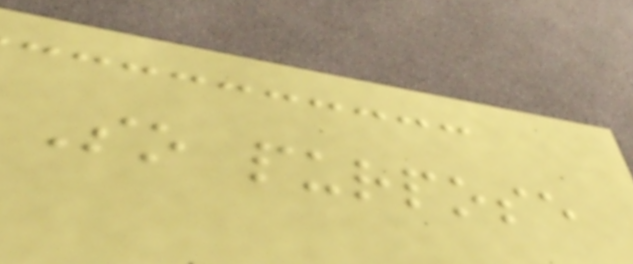So purpose
